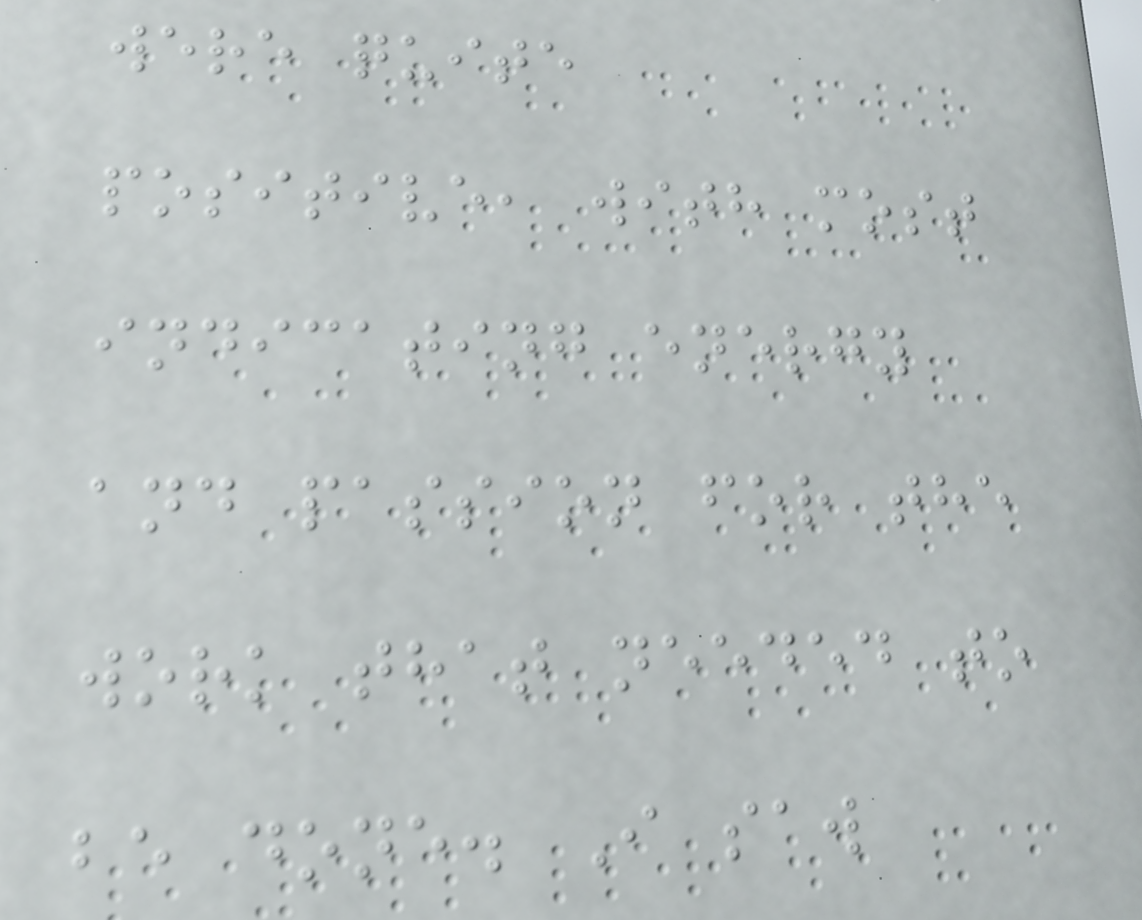were quite
positive, with most
indicating energy
and passion for the
work that needed to
be done. I saw
